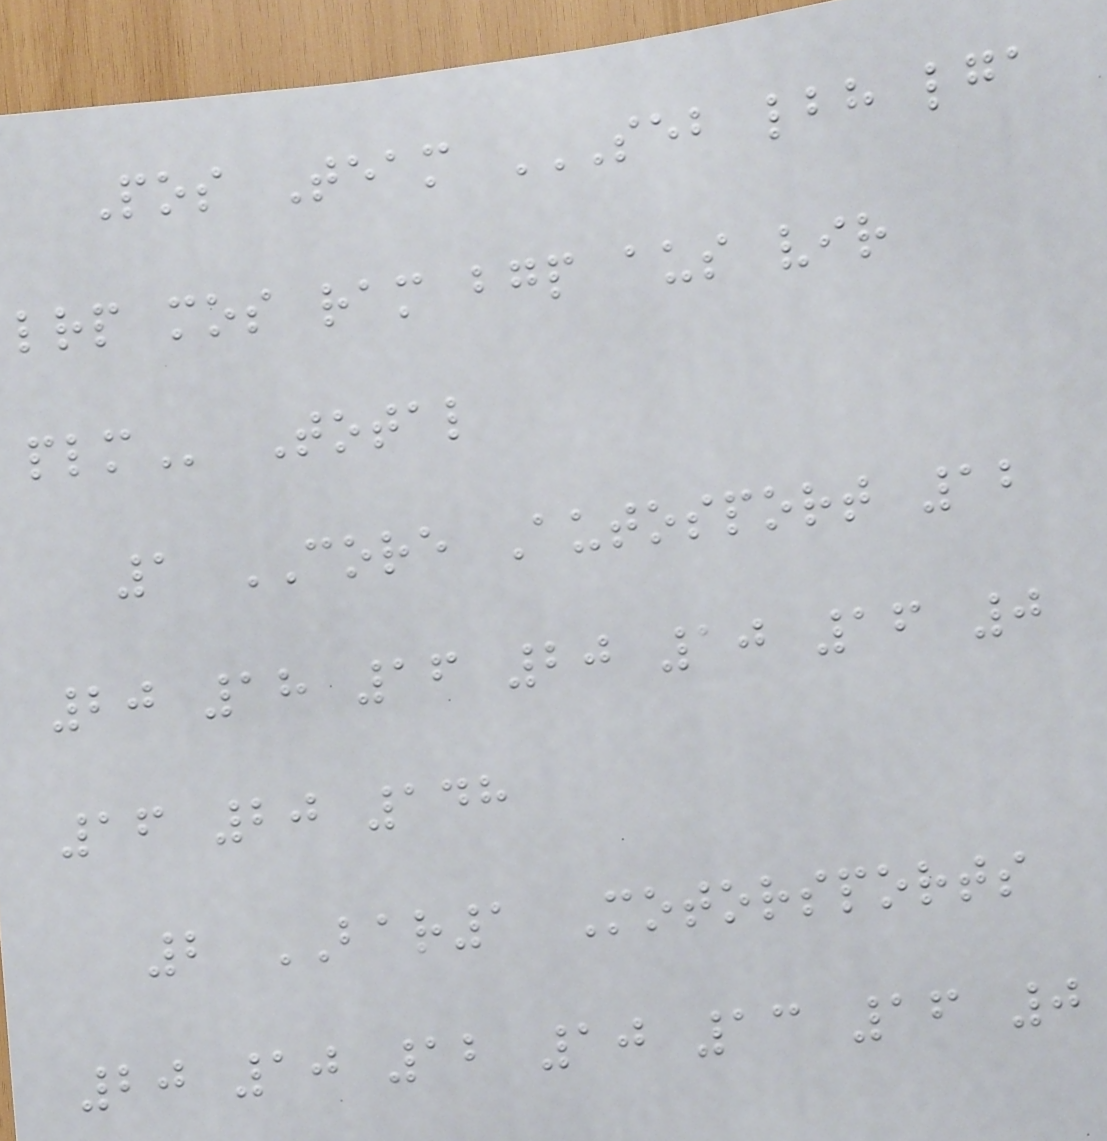Pos Team SEB LBH LGA
LRP MOS RAM BGP AUS VIR
PLM Total
1 CORE Autosport 12
20 18 16 20 10 16 0
16 20 148
2 BAR1 Motorsports
20 10 12 10 13 16 0
